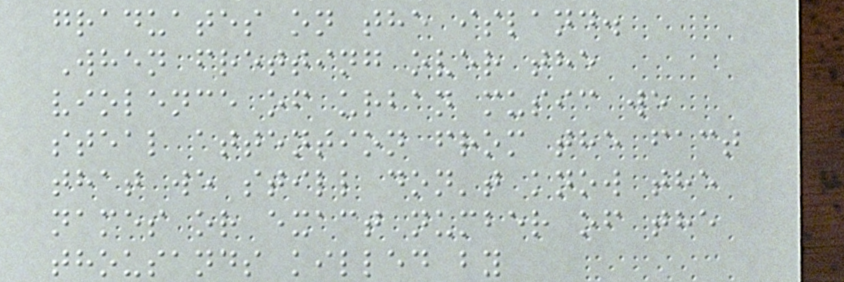graduates on the island.
When fretting over the
violence of urban music we
steal attention from the fact
that we still don't know the
names or exact number of the
thousands killed by
